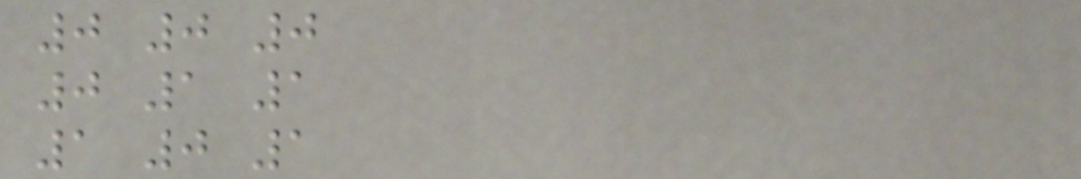0 0 0
0 1 1
1 0 1
